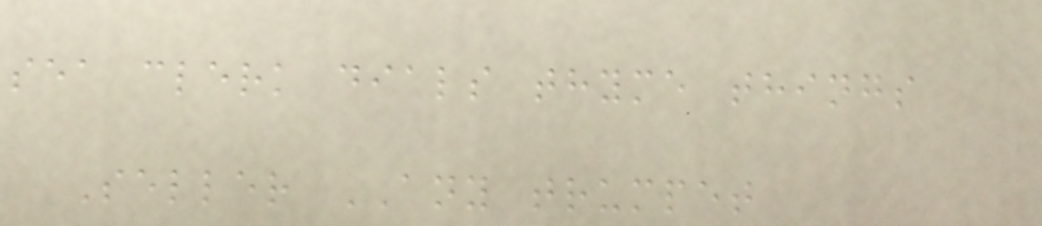sea clerk dials thyme things
Seller ANY trumpet
